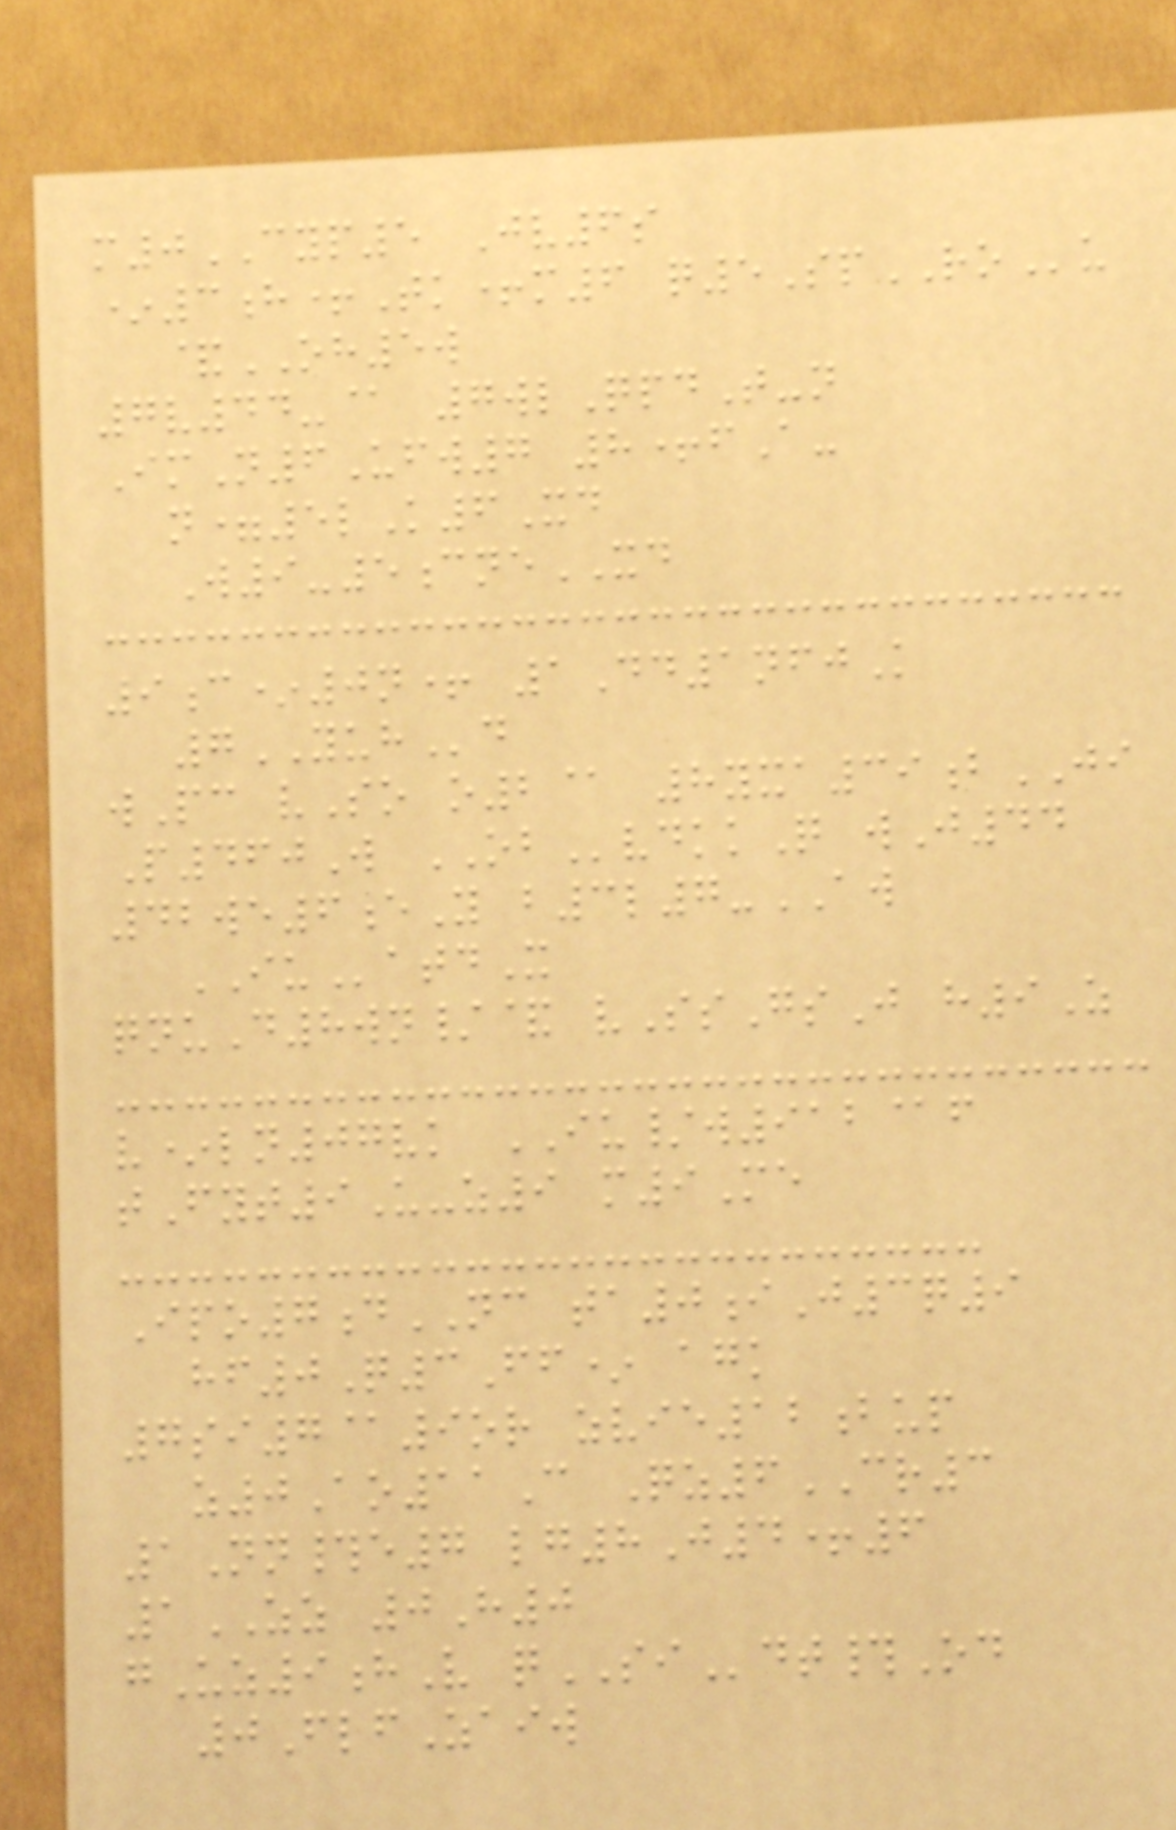m0CYP5 Jv6s
*3h+Tk+m6 q5SpROu
&OH5w
7v44-@ 7wlQpdT-n
ImN6Ufw7 8+fA-
n=5lK6Xd
W9-5cneXD
9c*0n+ 1Dd1nfjK
7YUHd
wPc vSo o2@ 8yxa39bJI
P460W OBvdkkQ wJ44
42we6eY b3l7-AW
IUatdX
qnuD8wn/& vSsGsJ h9Z
v*ln07vk IU/w912@f
tFyt9U-z9 m9Me
Ipo7dNC ta0iJ3q9
hf0Q3Ff* agk
7si7@9or zvie12bup
z0Ao11C Qz6CR3
1Nn#e7 lg8J4+6
1ZZ 0H0
gUz9hV qSIdt#Od
0FlfZaiw
